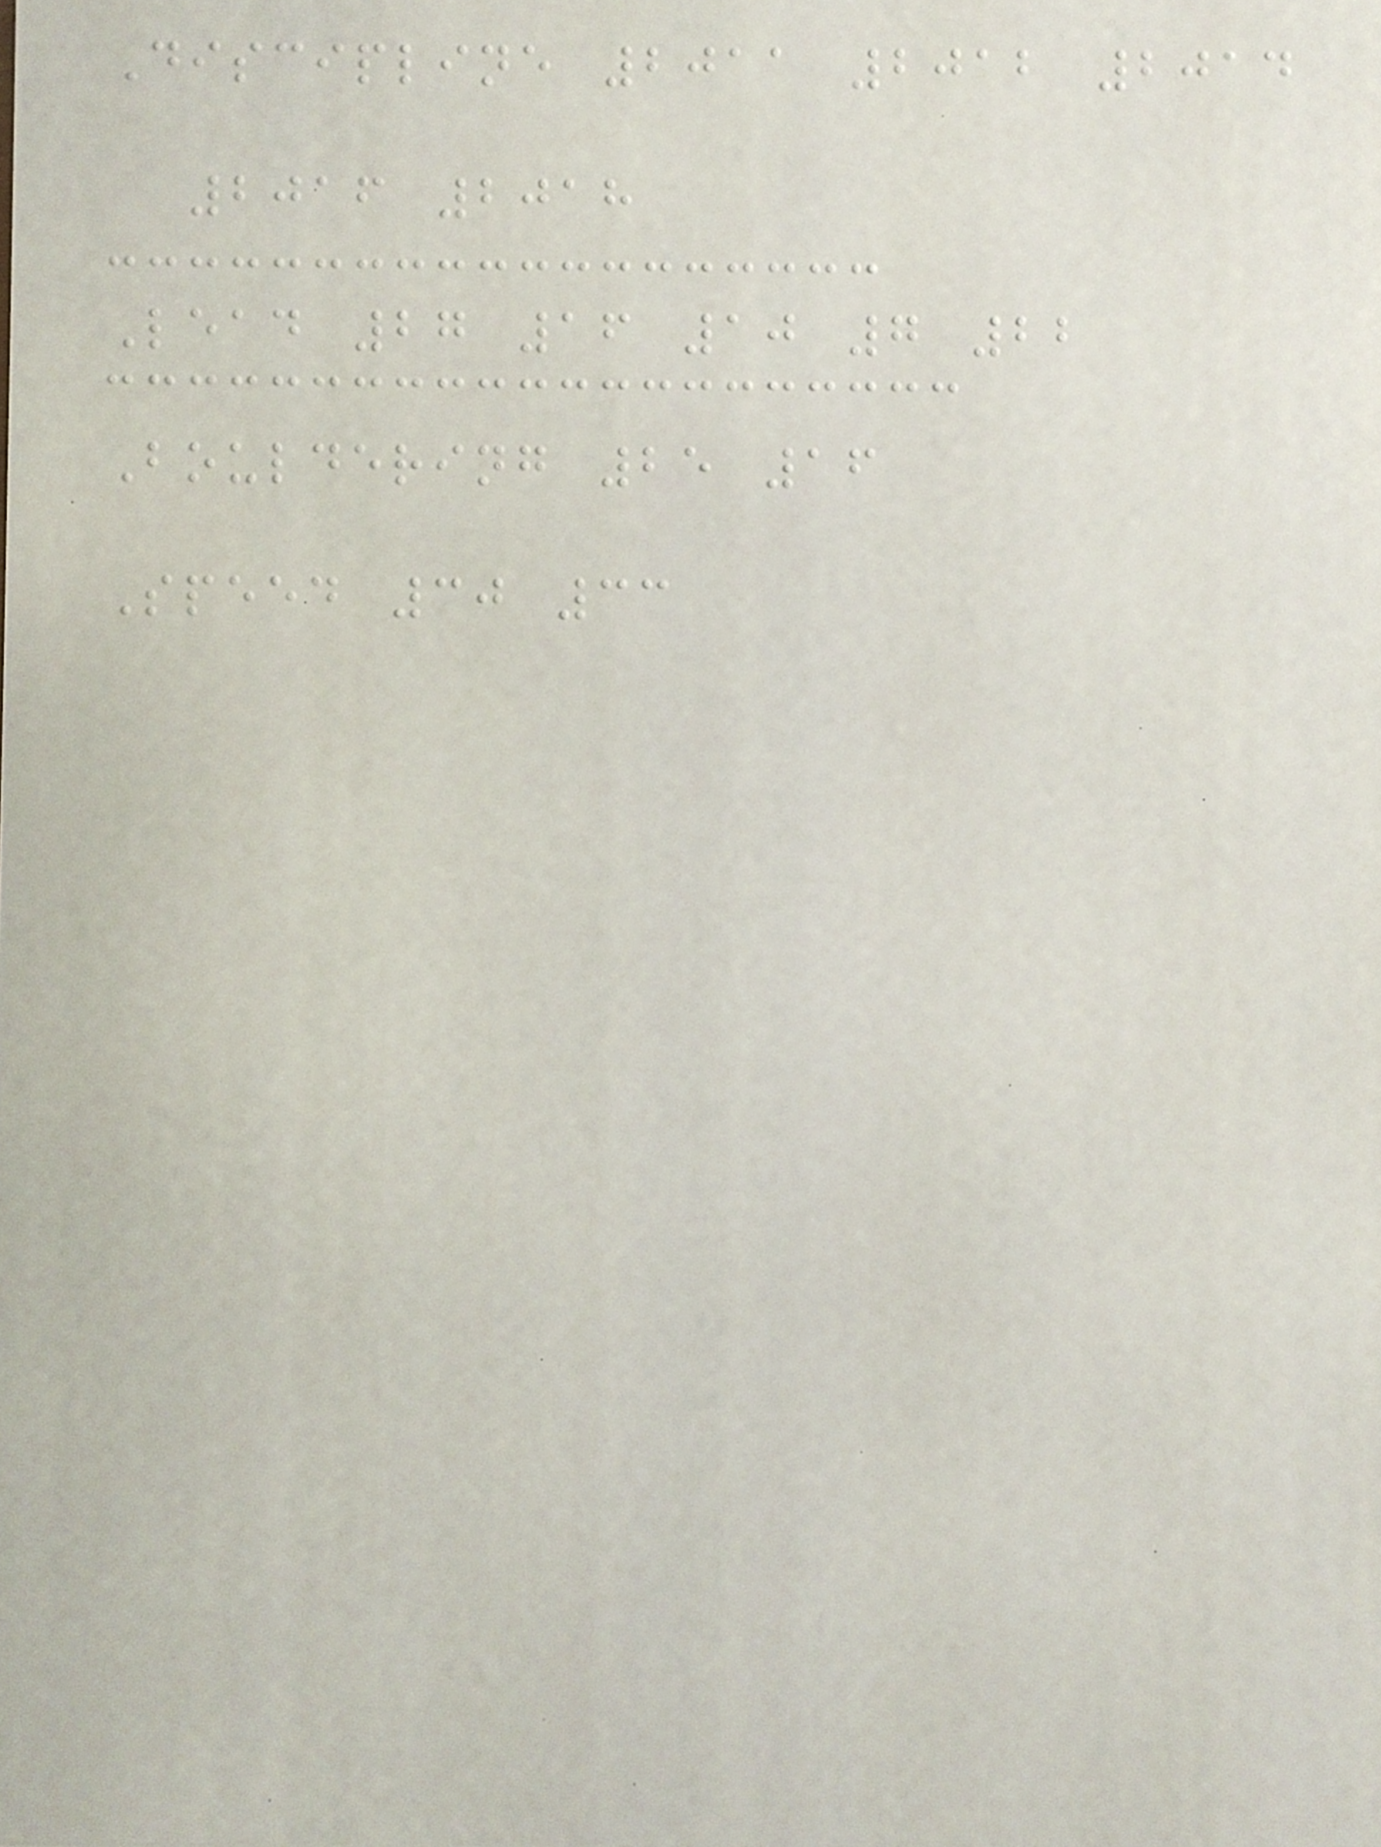Discipline 2011 2012 2014
2016 2018
Lead 27 16 10 7 22
Bouldering 25 16
Speed 30 33
